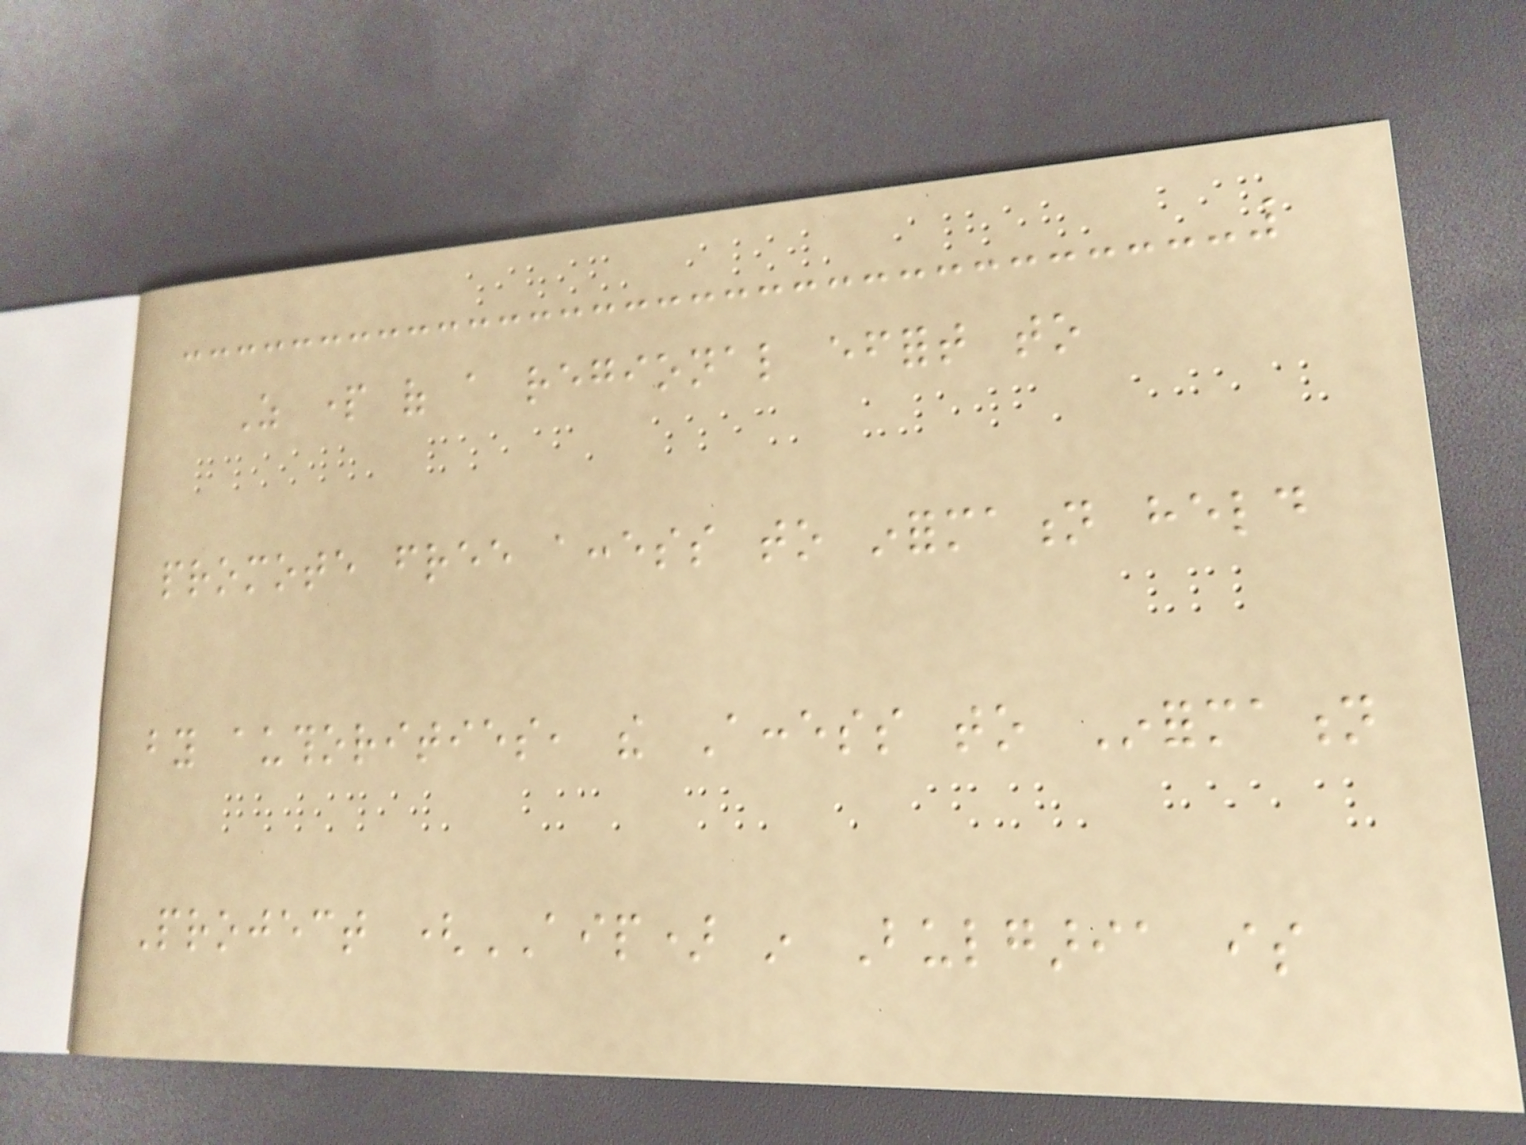As part of a regional effort to
promote free access to information held
by authorities, the Access to Information
Project (AIP) in Bulgaria is
